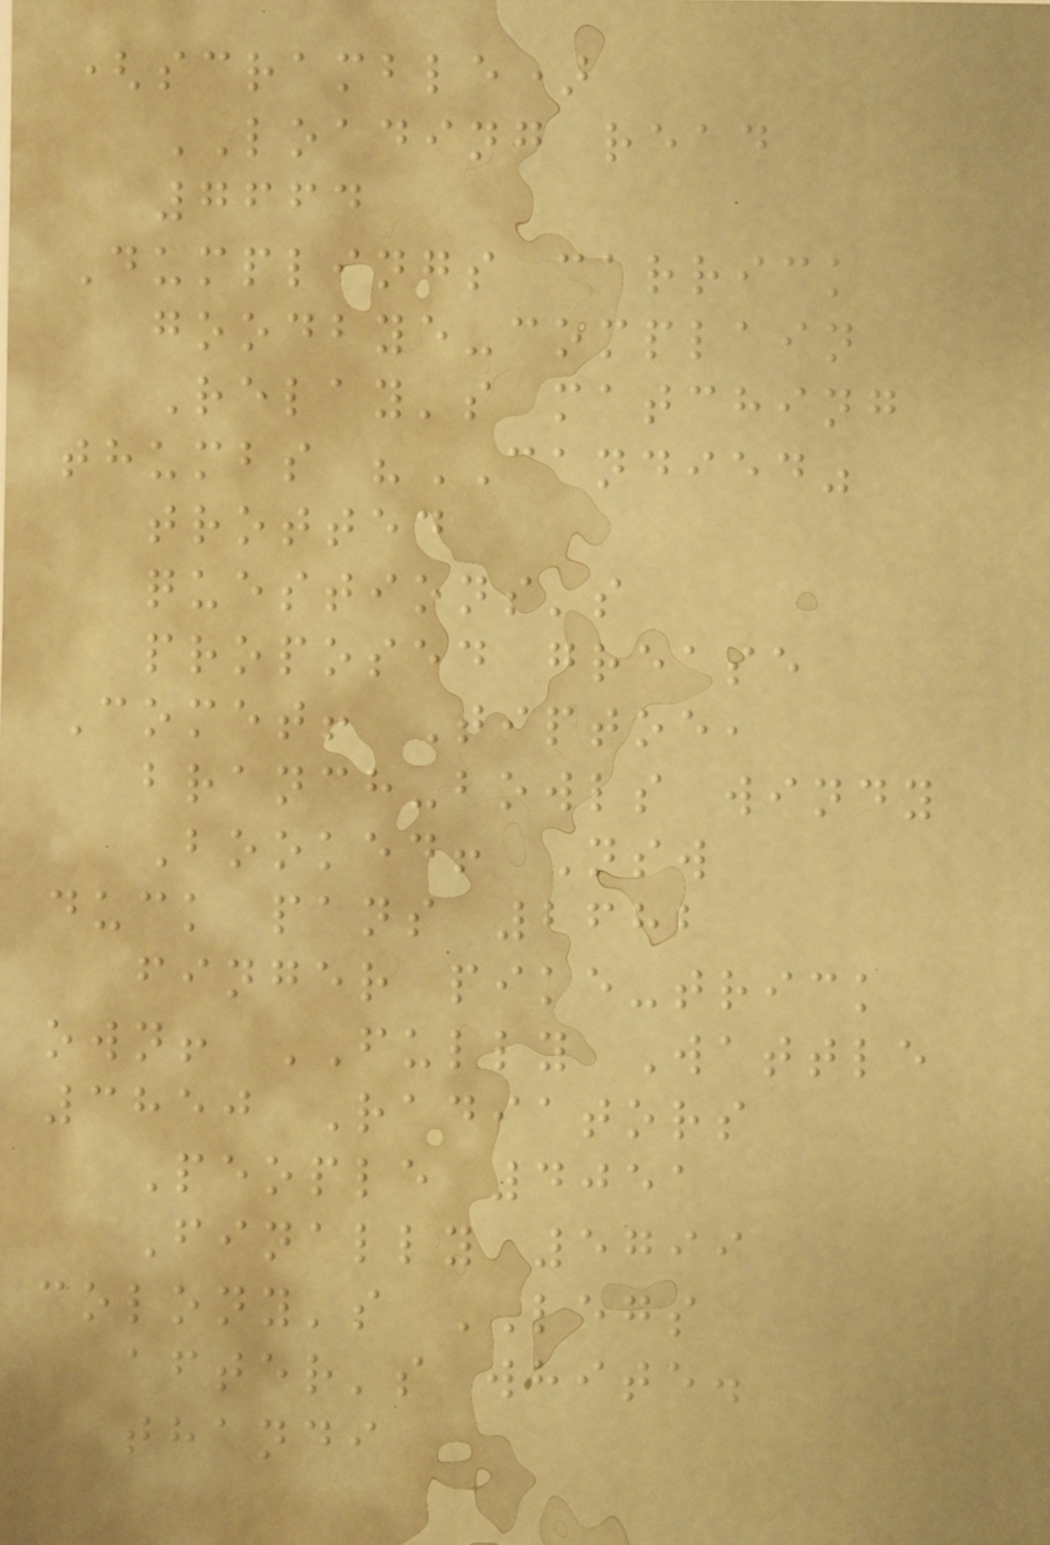(scramble)
LOADING read
7664
Dumplings carrick
goodbye-complain
Relay's matching
thumbs "CANDIED"
trotted
questions's
proposed grease
Comet! Tiptoe,
branch-bowls windy
Booked! Nsw
duck pans 2682
finger pike-trick
own! FULLY Wattle
3850 Radiators
People 4051
Finally 5799
colony's LEGS
after's white.
thandi
